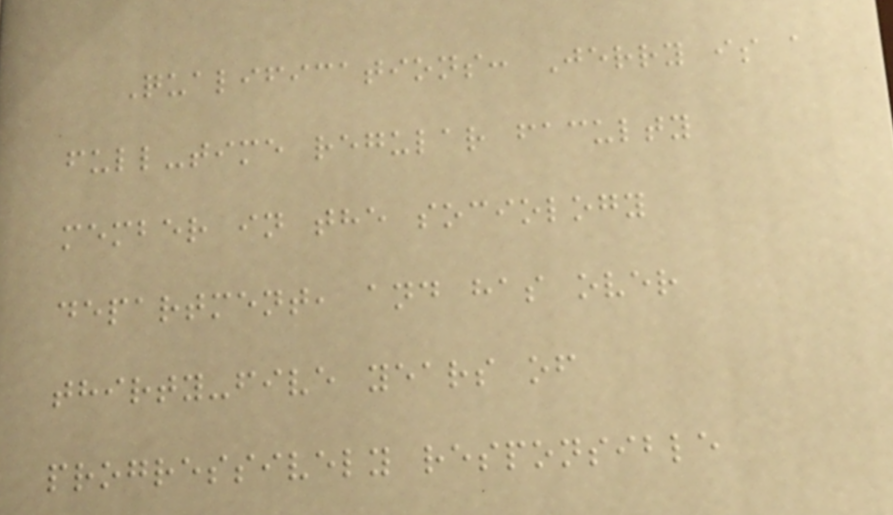Qualifications: Jerry is a
full-time regular faculty
member in the sociology
department, and has over
thirty-five years of
progressively responsible
